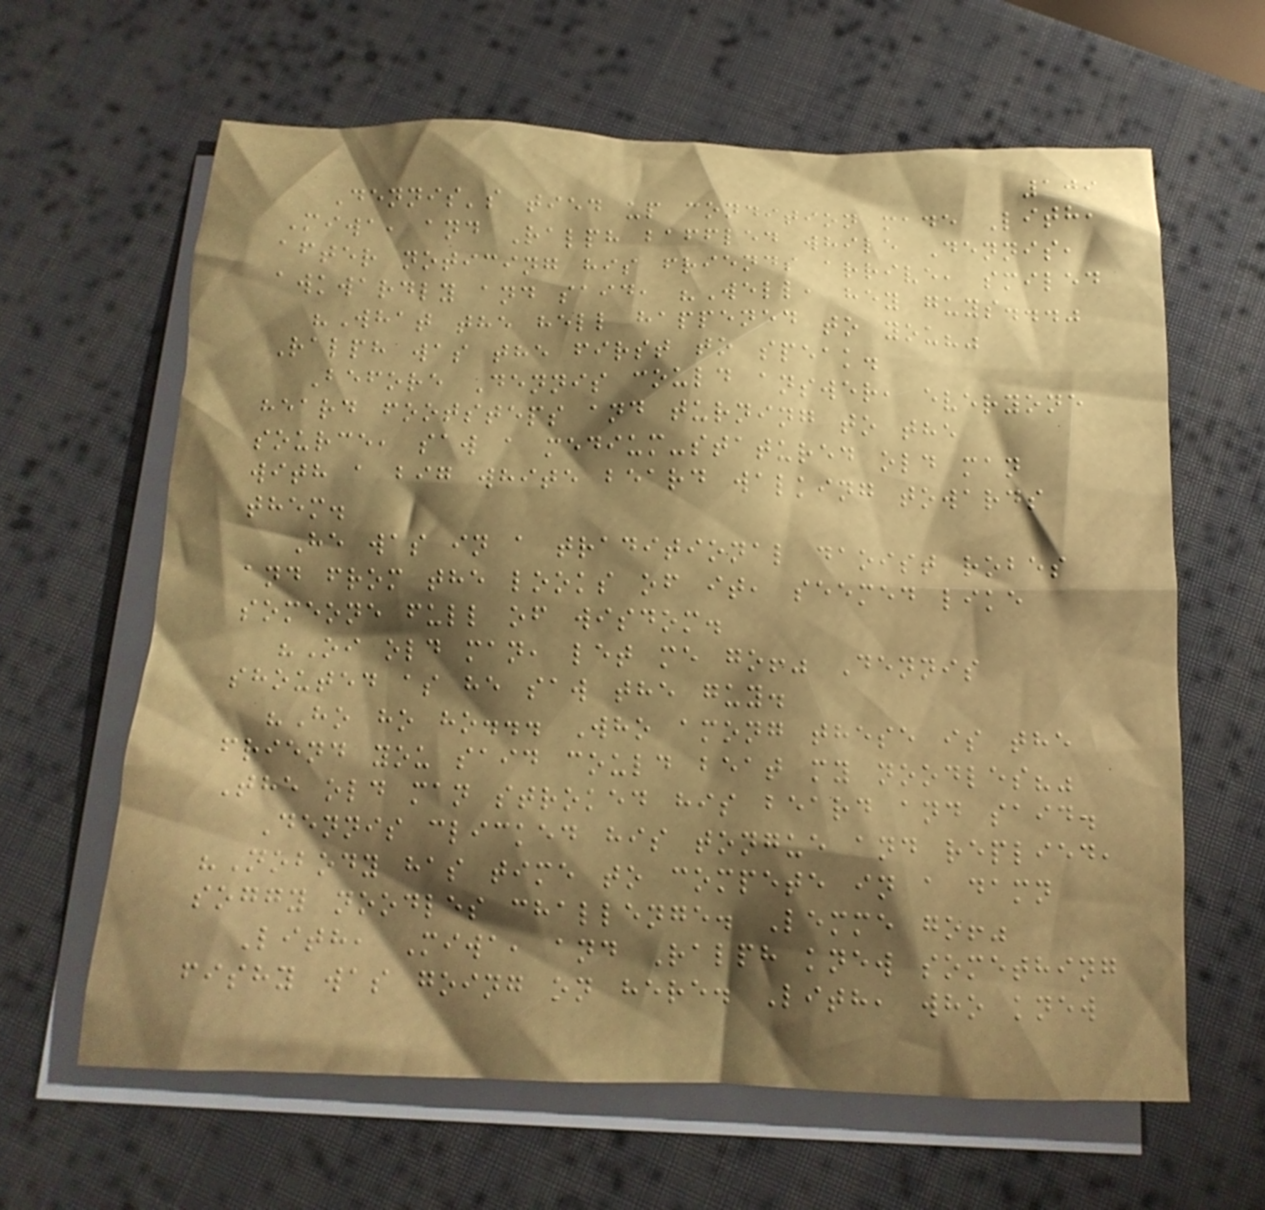109
Dennis's tied up condition made Lith,
Miwa, and Ralph baffled while Dennis,
after noticing his friends arrive, smiled
awkwardly and said, "Well, hey guys..."
"What the hell happened to you?"
Ralph was the first to speak.
Before Dennis could answer, everyone
heard footsteps and turning to the
source, saw a medium-statured old man
with a big white beard walking towards
them.
He was in a traditional daoist robes
and from the looks of it, seemed like
someone full of wisdom.
"Oi old man, let me go!" Dennis
shouted as he saw the guy.
"Ho ho ho... Who among these is the
friend you said could beat my noodles?"
The old man stroked his beard and said.
Dennis clicked his tongue and replied,
"Nobody has time to compete in a damn
soggy noodles challenge. Lemme go!"
Lith, Miwa, and Ralph knew something
fishy was going on here. Lith, who knew
